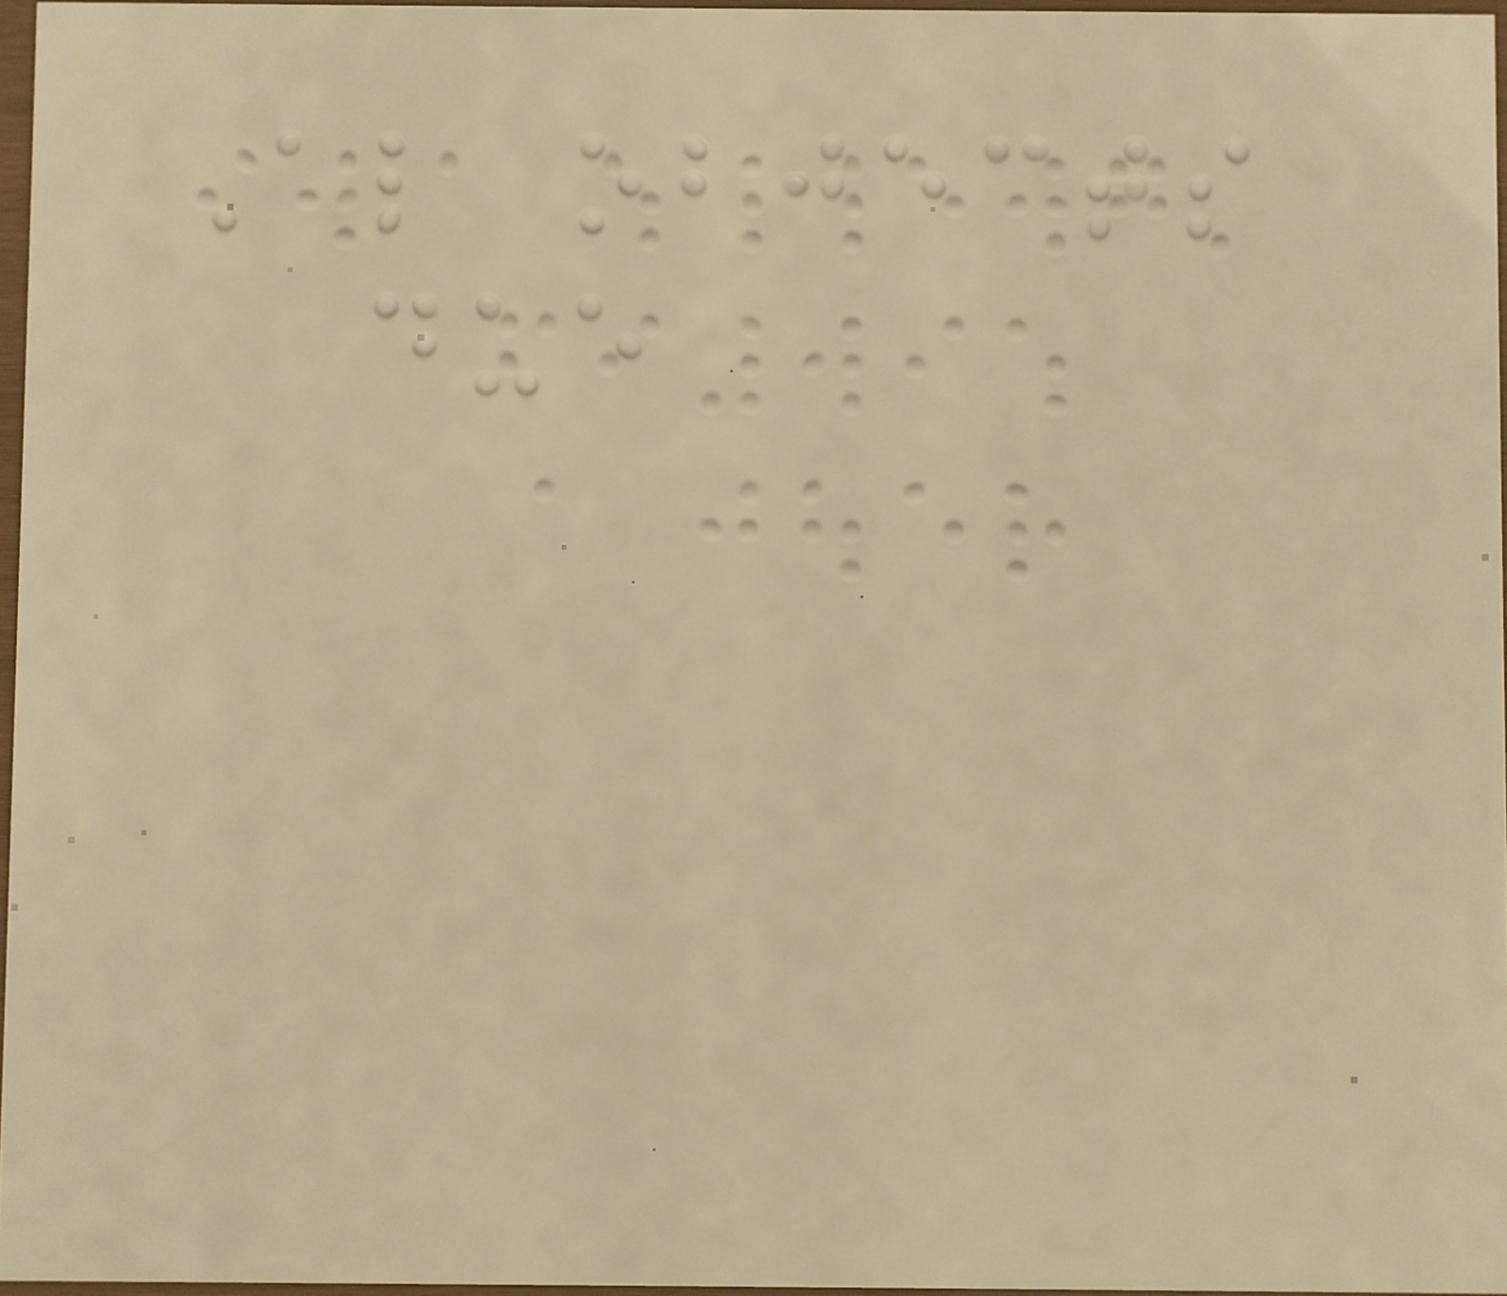Al objects
due
